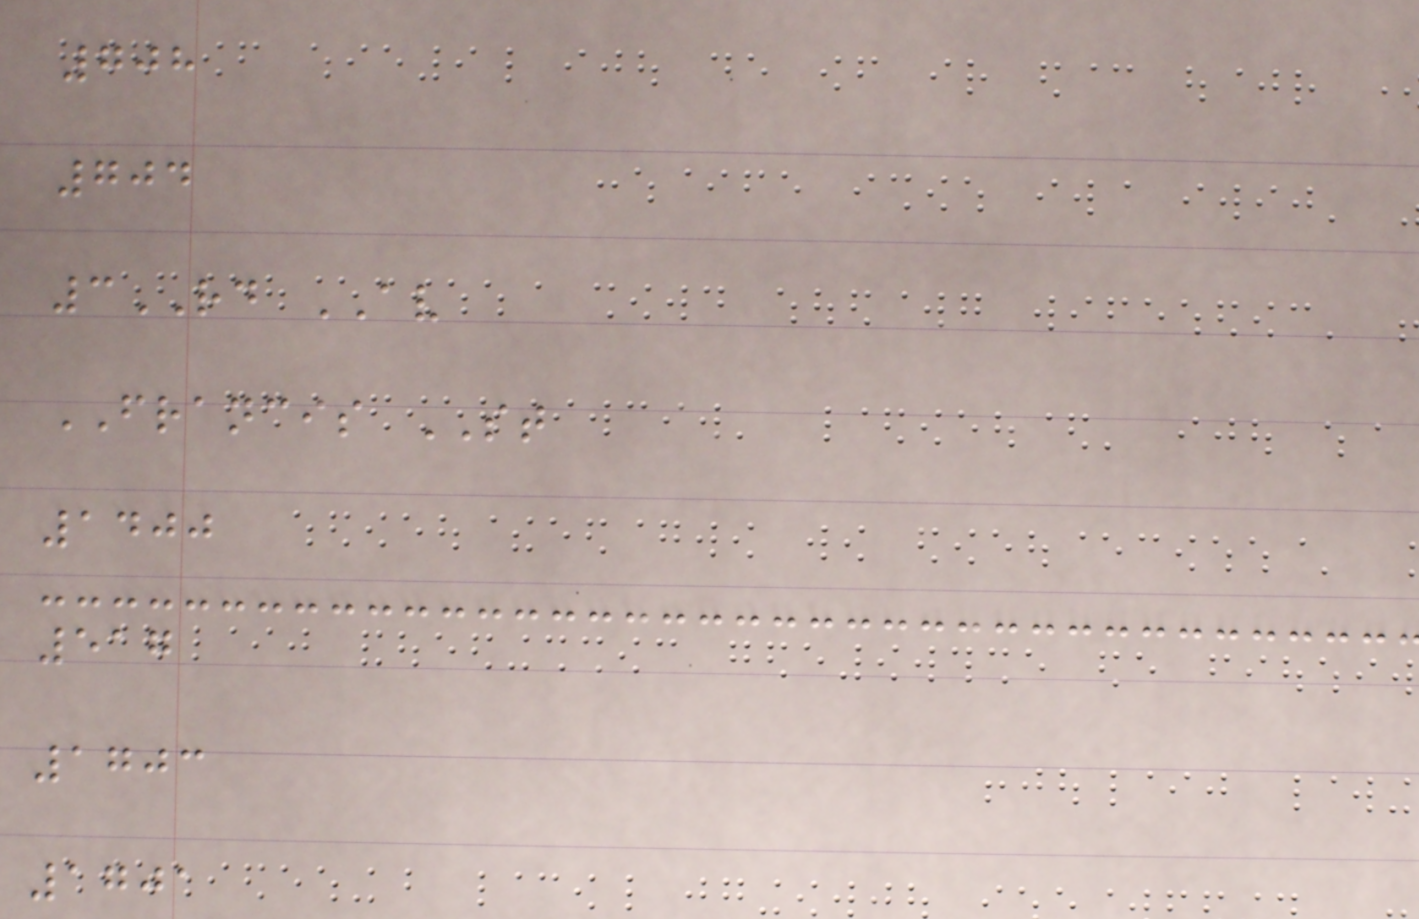708
704
3RD AV
FRANCIS ST
1400
517
1703
1701
